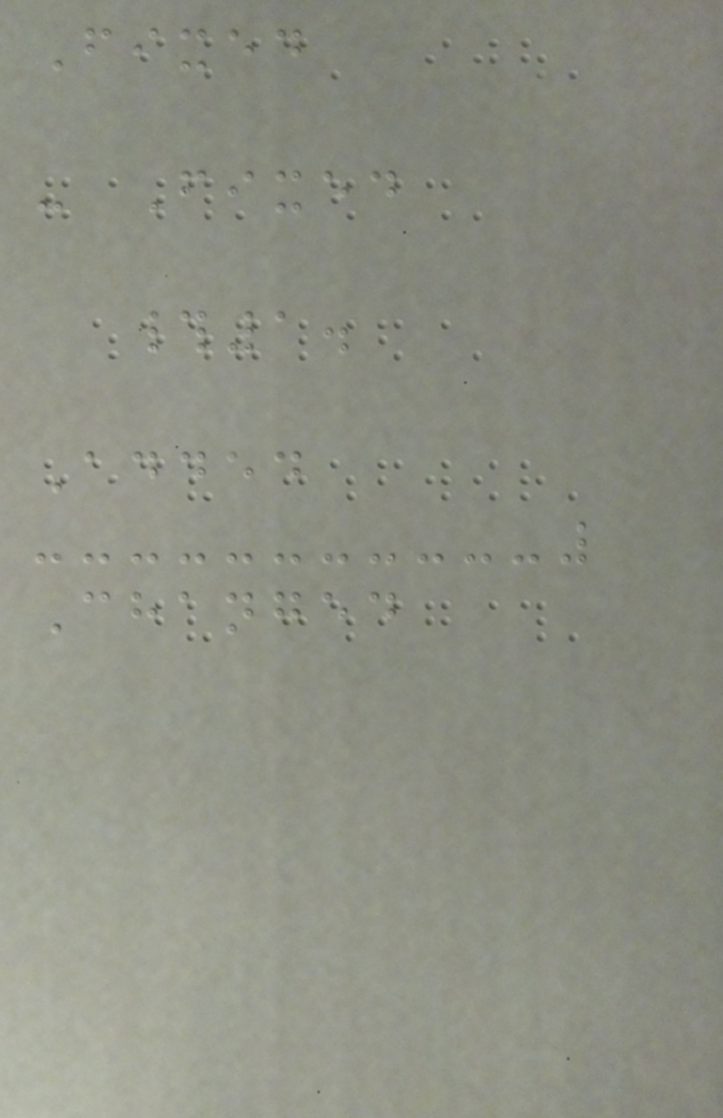Fixed
- Fixed
#1.
Added
Changed
